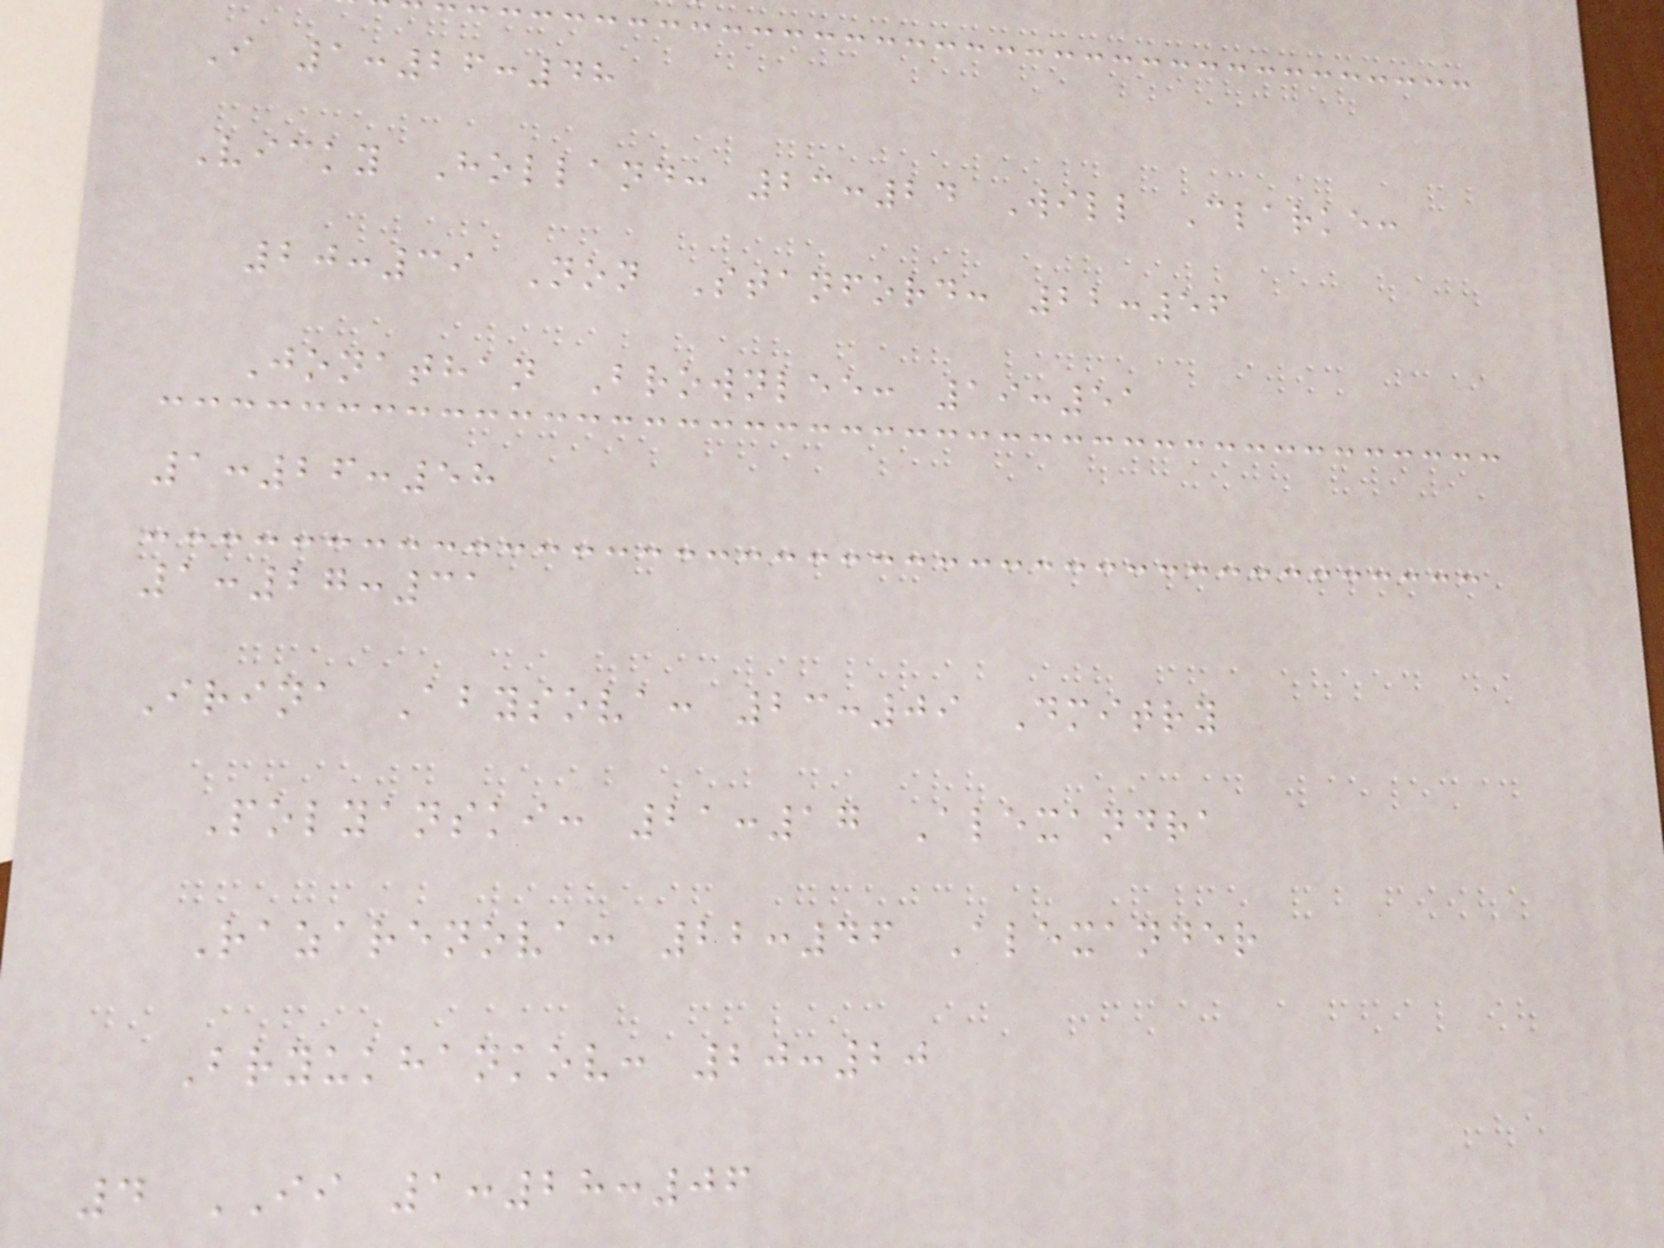I 1:26:48
Vicky Holland: 23:24 Will Clarke:
20:39 Non Stanford: 22:56
Jonathan Brownlee: 19:51
1:26:58
1:27:31
Irina Abysova: 23:09 Dmitry
Polyanski: 21:17 Alexandra
Razarenova: 22:46 Alexander
Bryukhankov: 20:20
4 II 1:28:06
